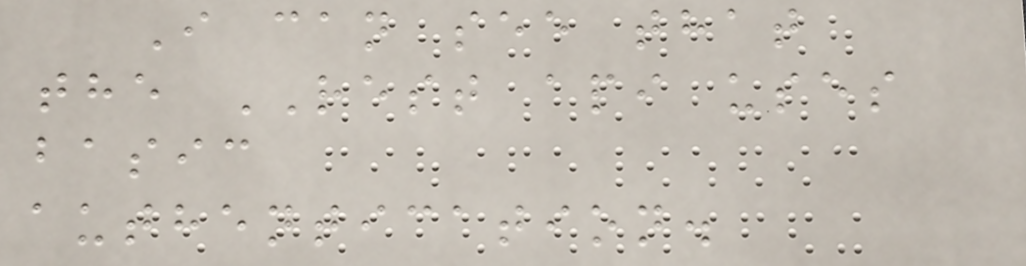I can see that
the REST api uses
basic
authentication.
